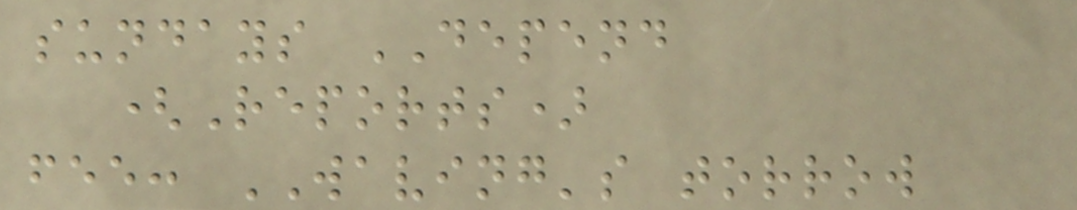sundays DEPEND
(Reports)
fee: WAVING's torrow
